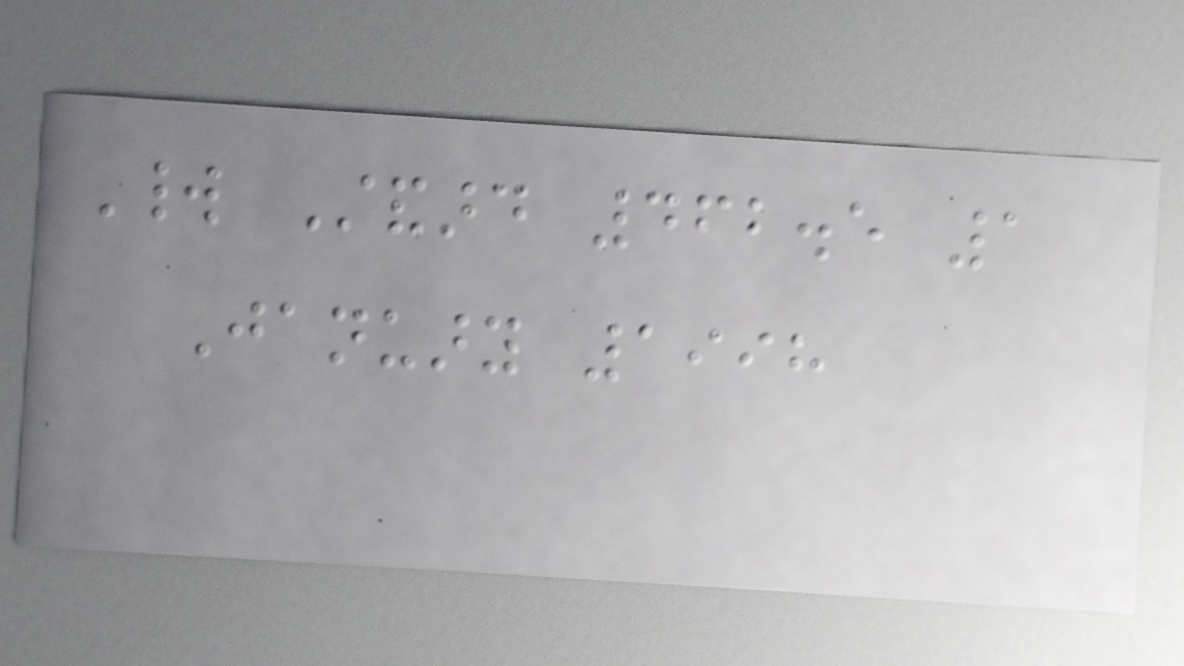World Standard 462.5 1
January 1998
